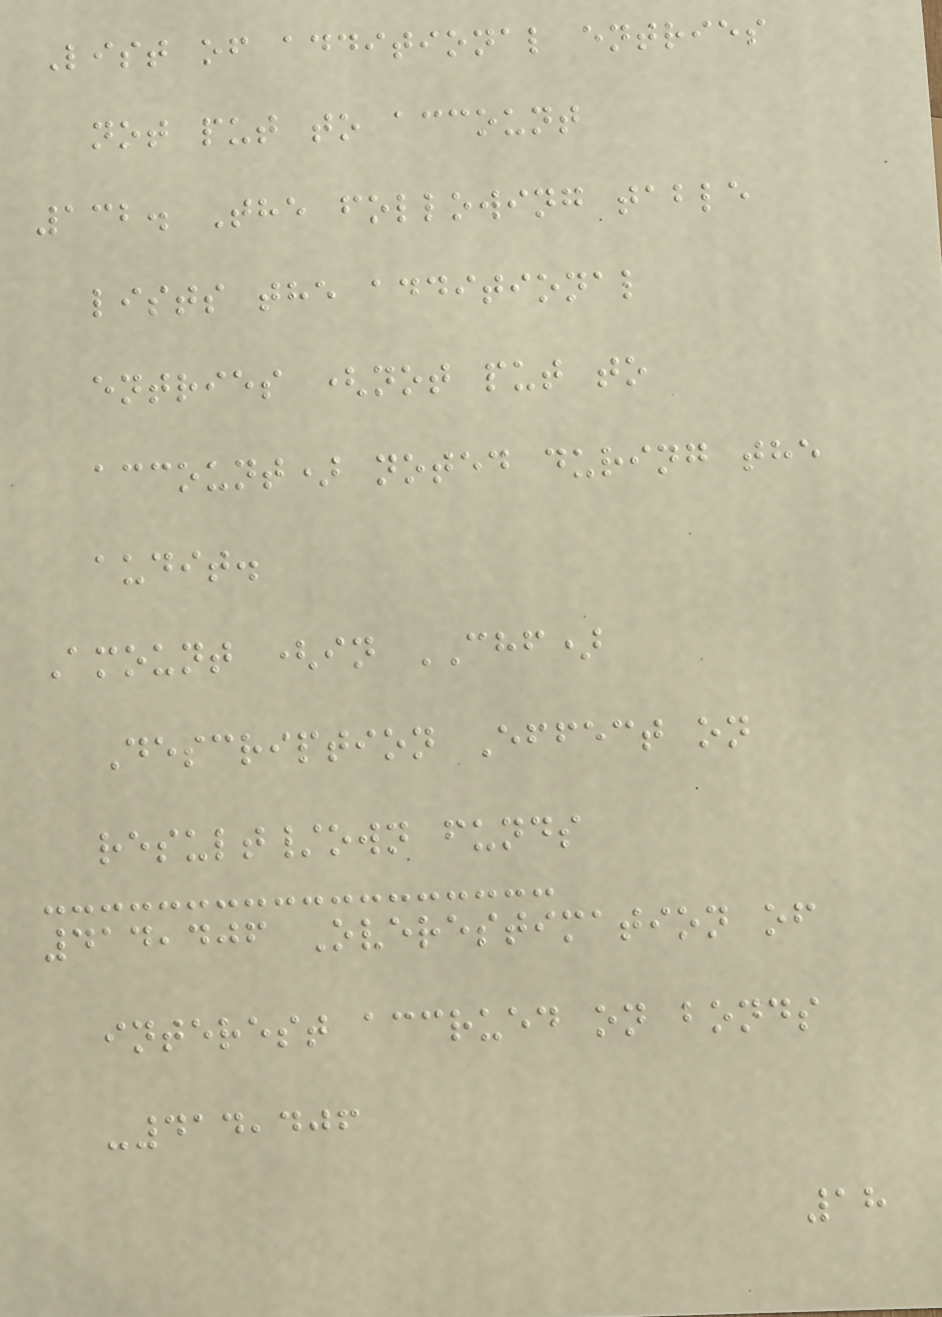List of additional entries
not put to account
132. The following table
lists the additional
entries (not put to
account) noted during the
audit.
Amount (in CHF)
Description Effect on
result/own funds
414,406 Overestimation of
interest accrued on bonds
-414,406
18
